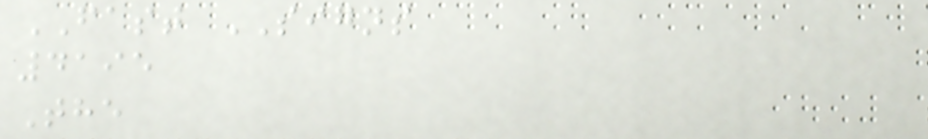FAST SIGNS
4195
The
